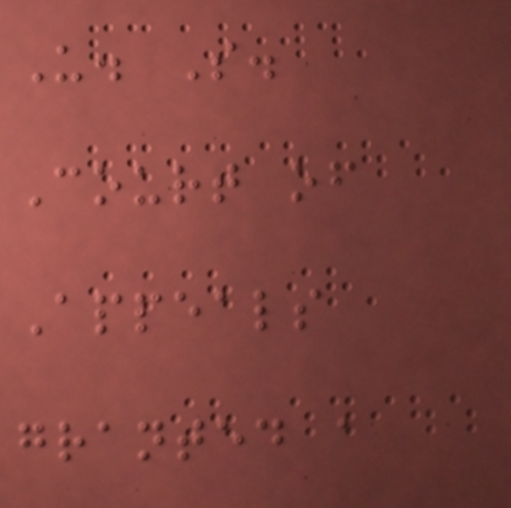U. S.
Court of
Appeals
granted a
